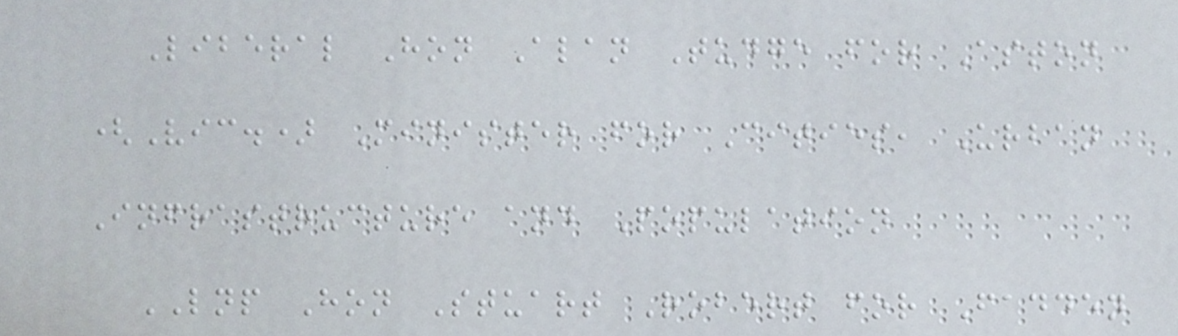Liberal Hon Alan Tudge for Aston
(Vic.) Minister for Cities, Urban
Infrastructure and Population
LNP Hon Stuart Robert for Fadden
